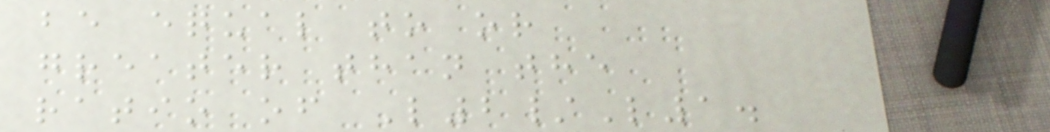be equal to or
greater than the
ratio of L2/L1.
